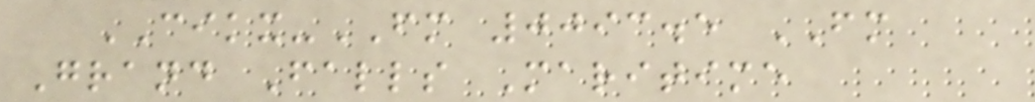CIKX-FM 0093.5 FM
Grand Falls Maritime
